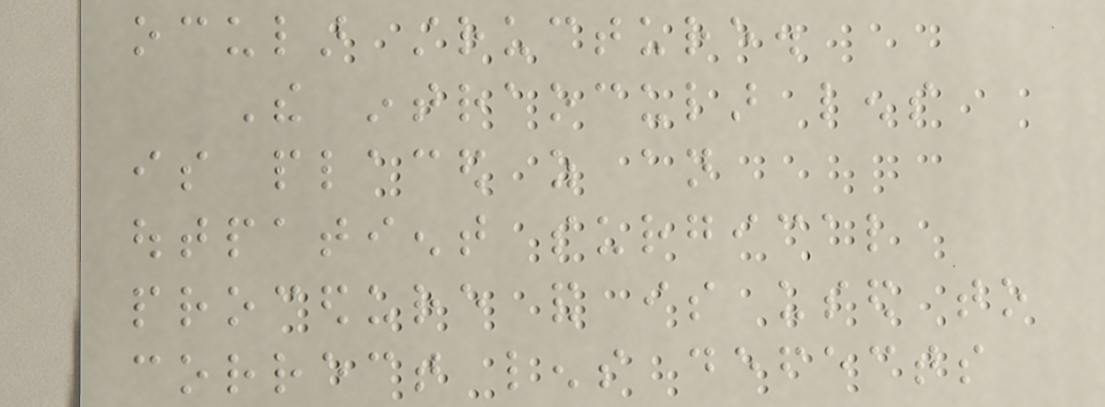ocular structure.
The intraocular lens
is placed as an
outpatient surgical
procedure and is used to
correct lens defects
